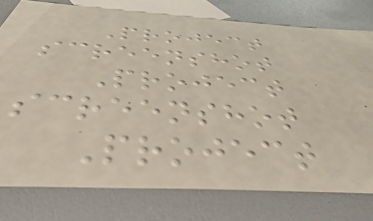Project
screenshot
Project
screenshot
Project
